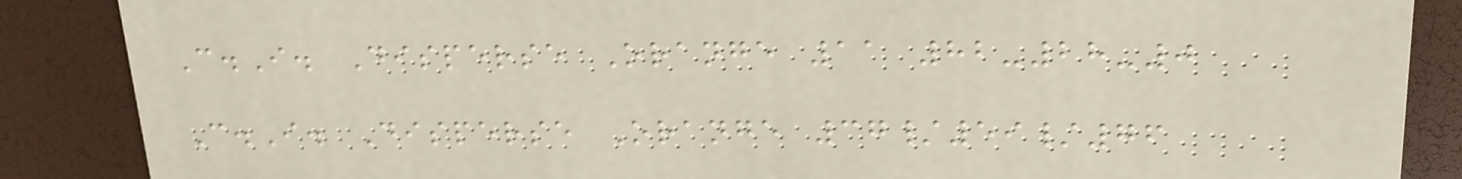C.I. Disperse Orange 11 82-28-0
C.I. Disperse Orange 37/59/76
